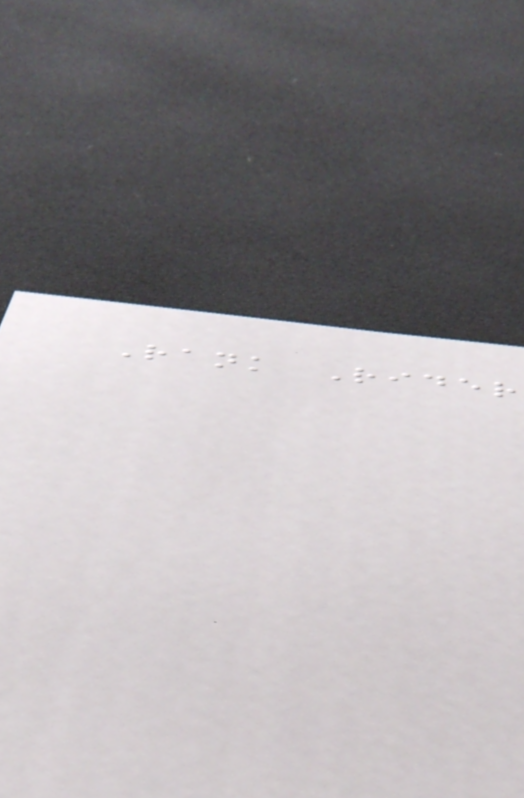Rank Rider
